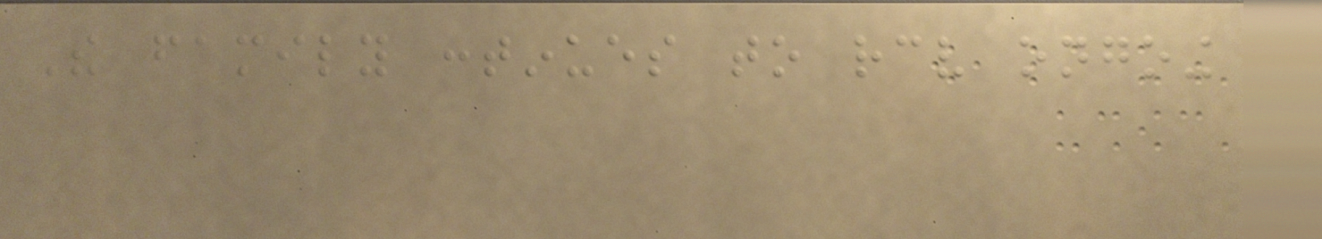The family continues to receive ongoing
